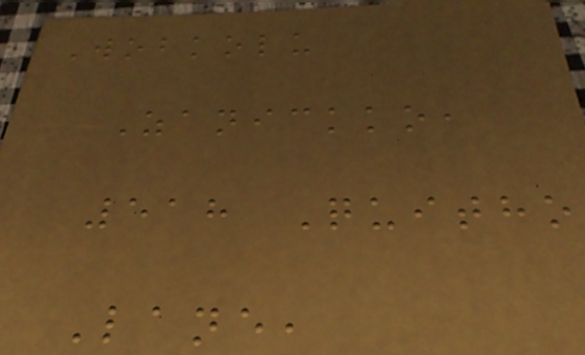Wobkolu
Zanickko,
518 Quitho
Lane,
